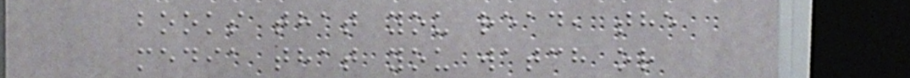books that you read, the
media that you watch or
